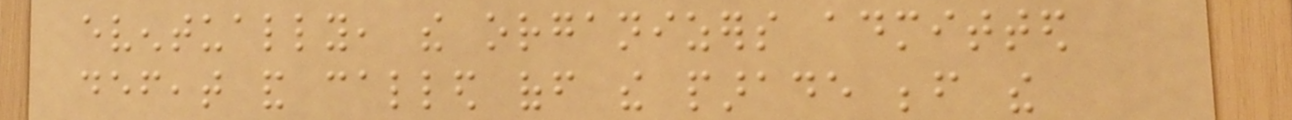eventually, the organizers admitted
defeat and called off the parade before the
